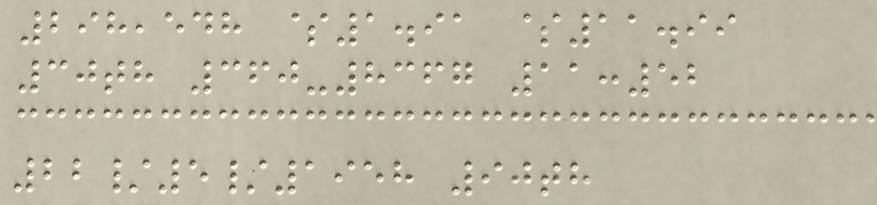298,548 $1.91 $11.99
30th 360-8367 11:52
22/5/1958 90th
